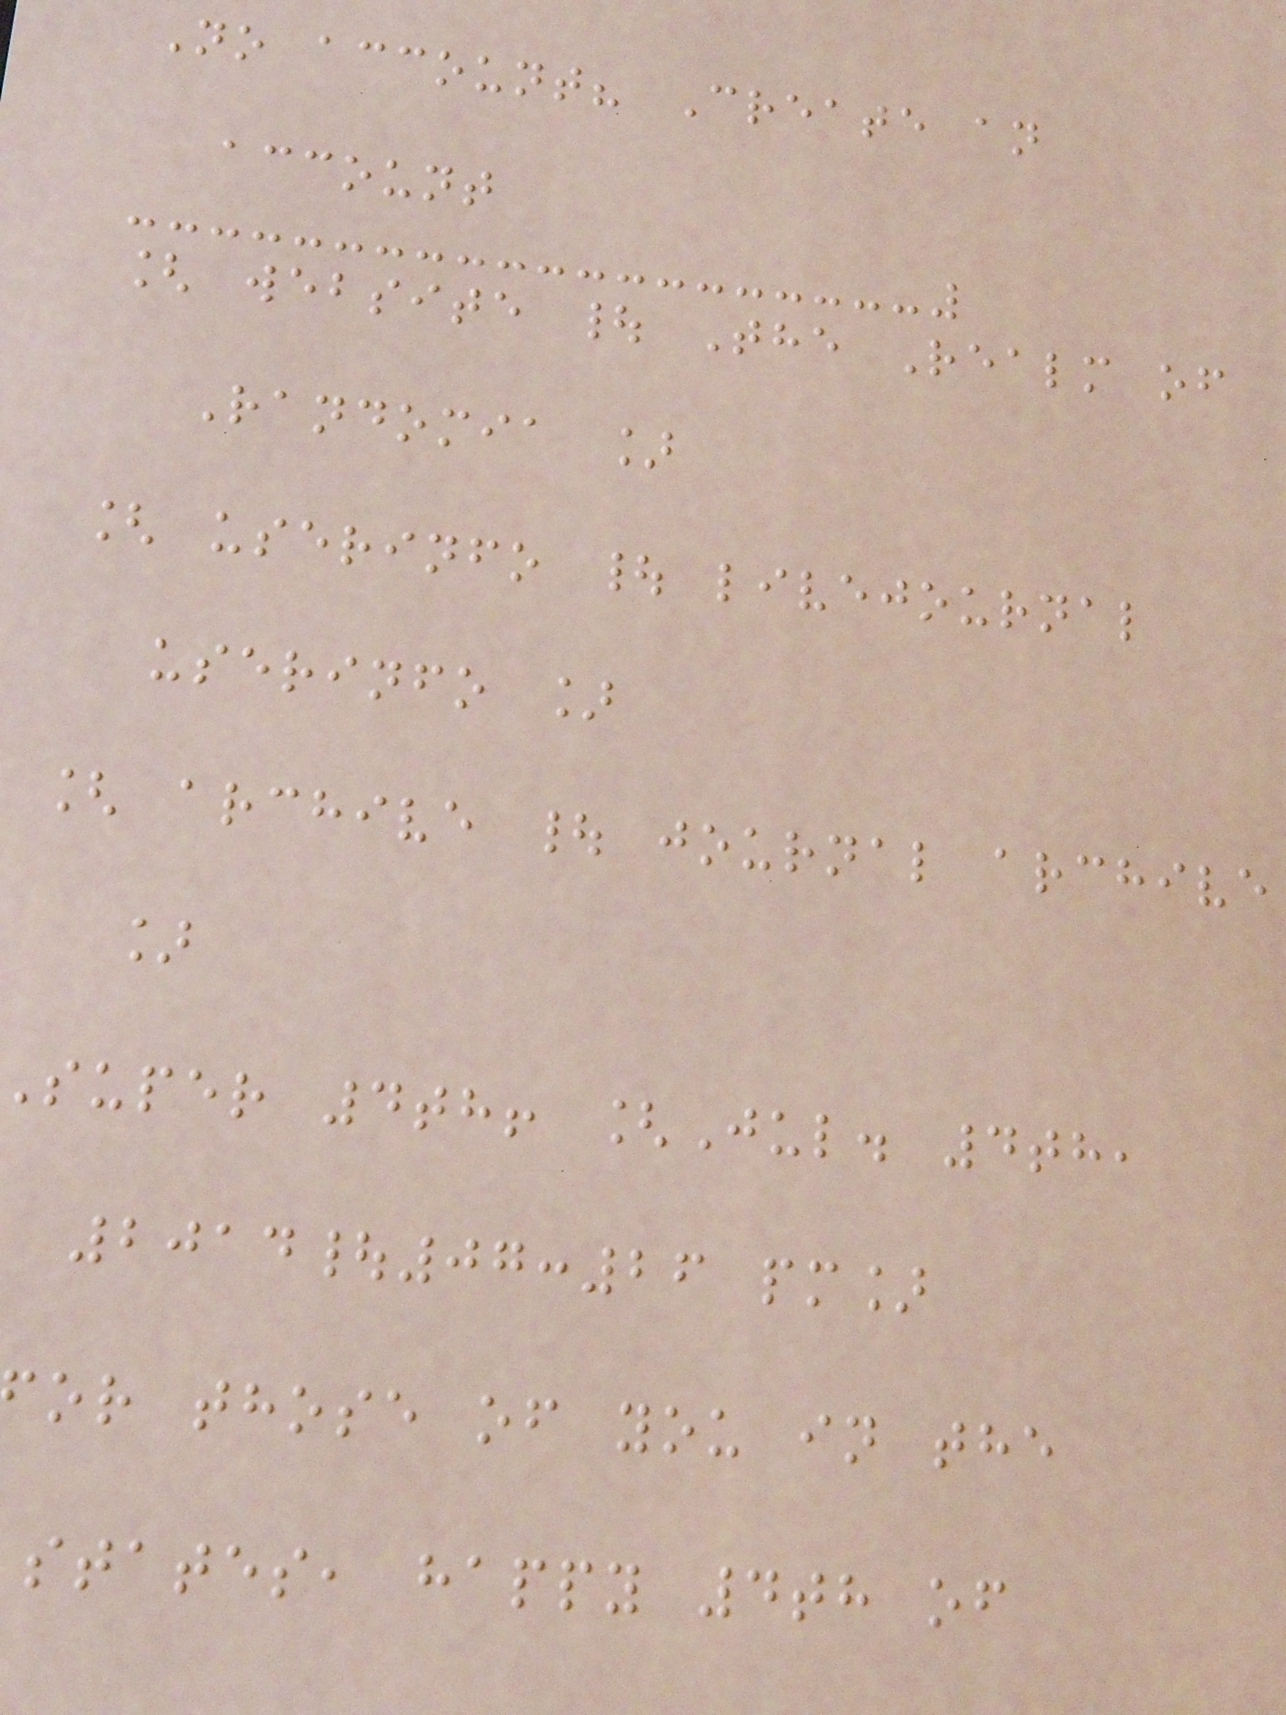No account? Create an
account
[ website | The Realm of
Randomia ]
[ userinfo | livejournal
userinfo ]
[ archive | journal archive
]
super 4th! [Jul. 4th,
2014|07:26 pm]
or those of you in the
states, happy 4th of
